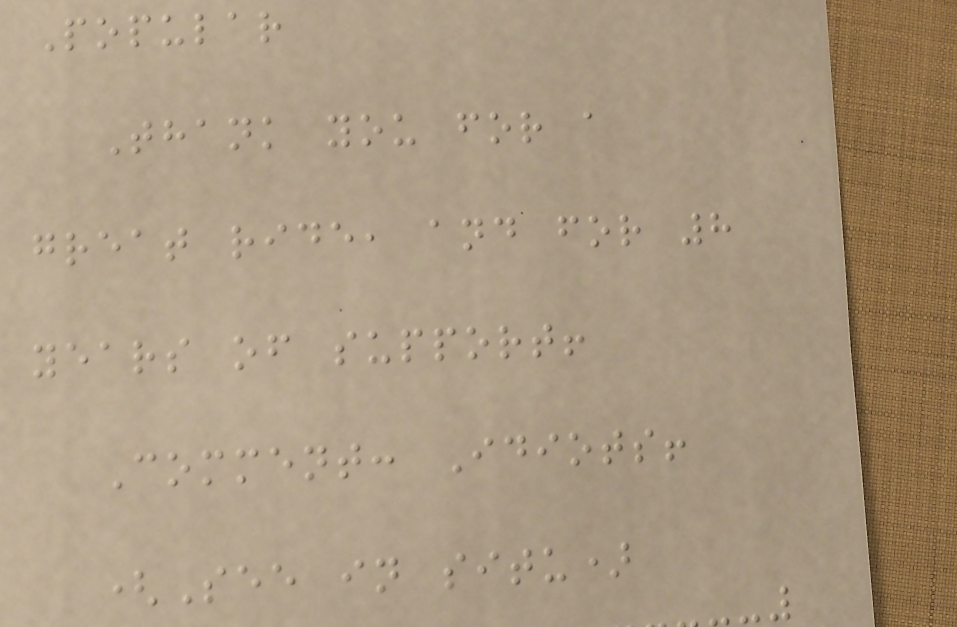Popular
Thank you for a
great ride, and for 8
years of support!
Comment: Idiots!
(See in situ)
